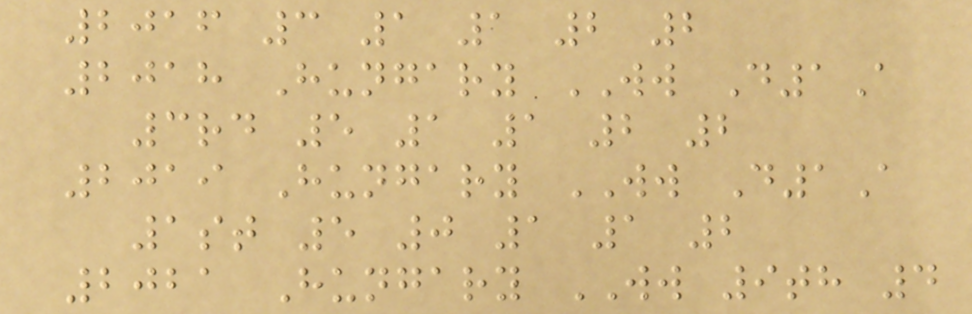2016 3 1 1 2 2
2018 Hungary WW D1A
3rd 5 1 1 2 2
2019 Hungary WW D1A
1st 5 0 1 1 2
2021 Hungary WW 9th 4
